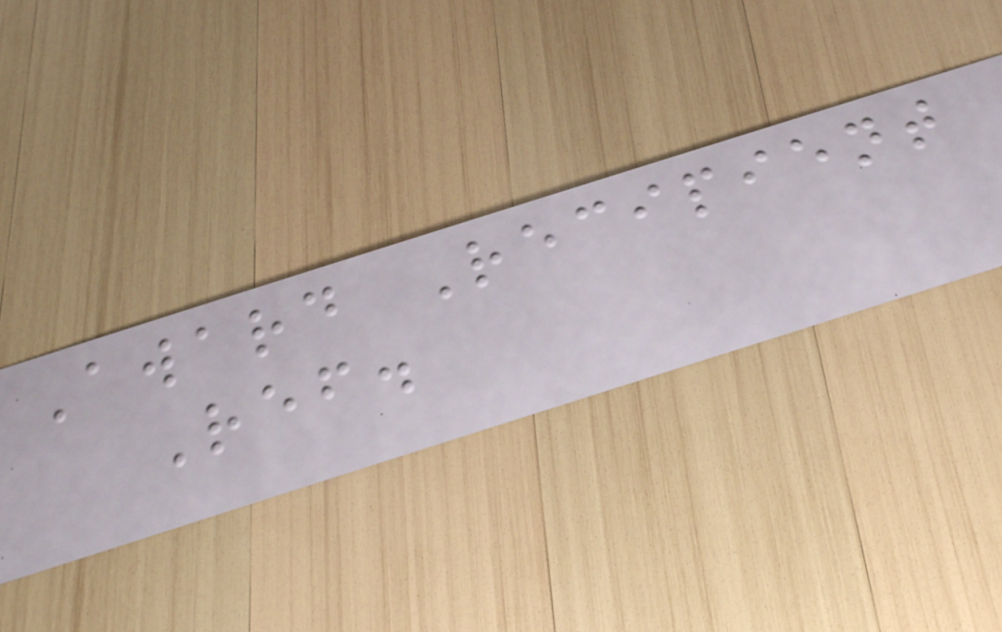Award Recipient
Ref.
